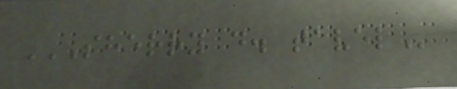SHERRY D. TAVEL
